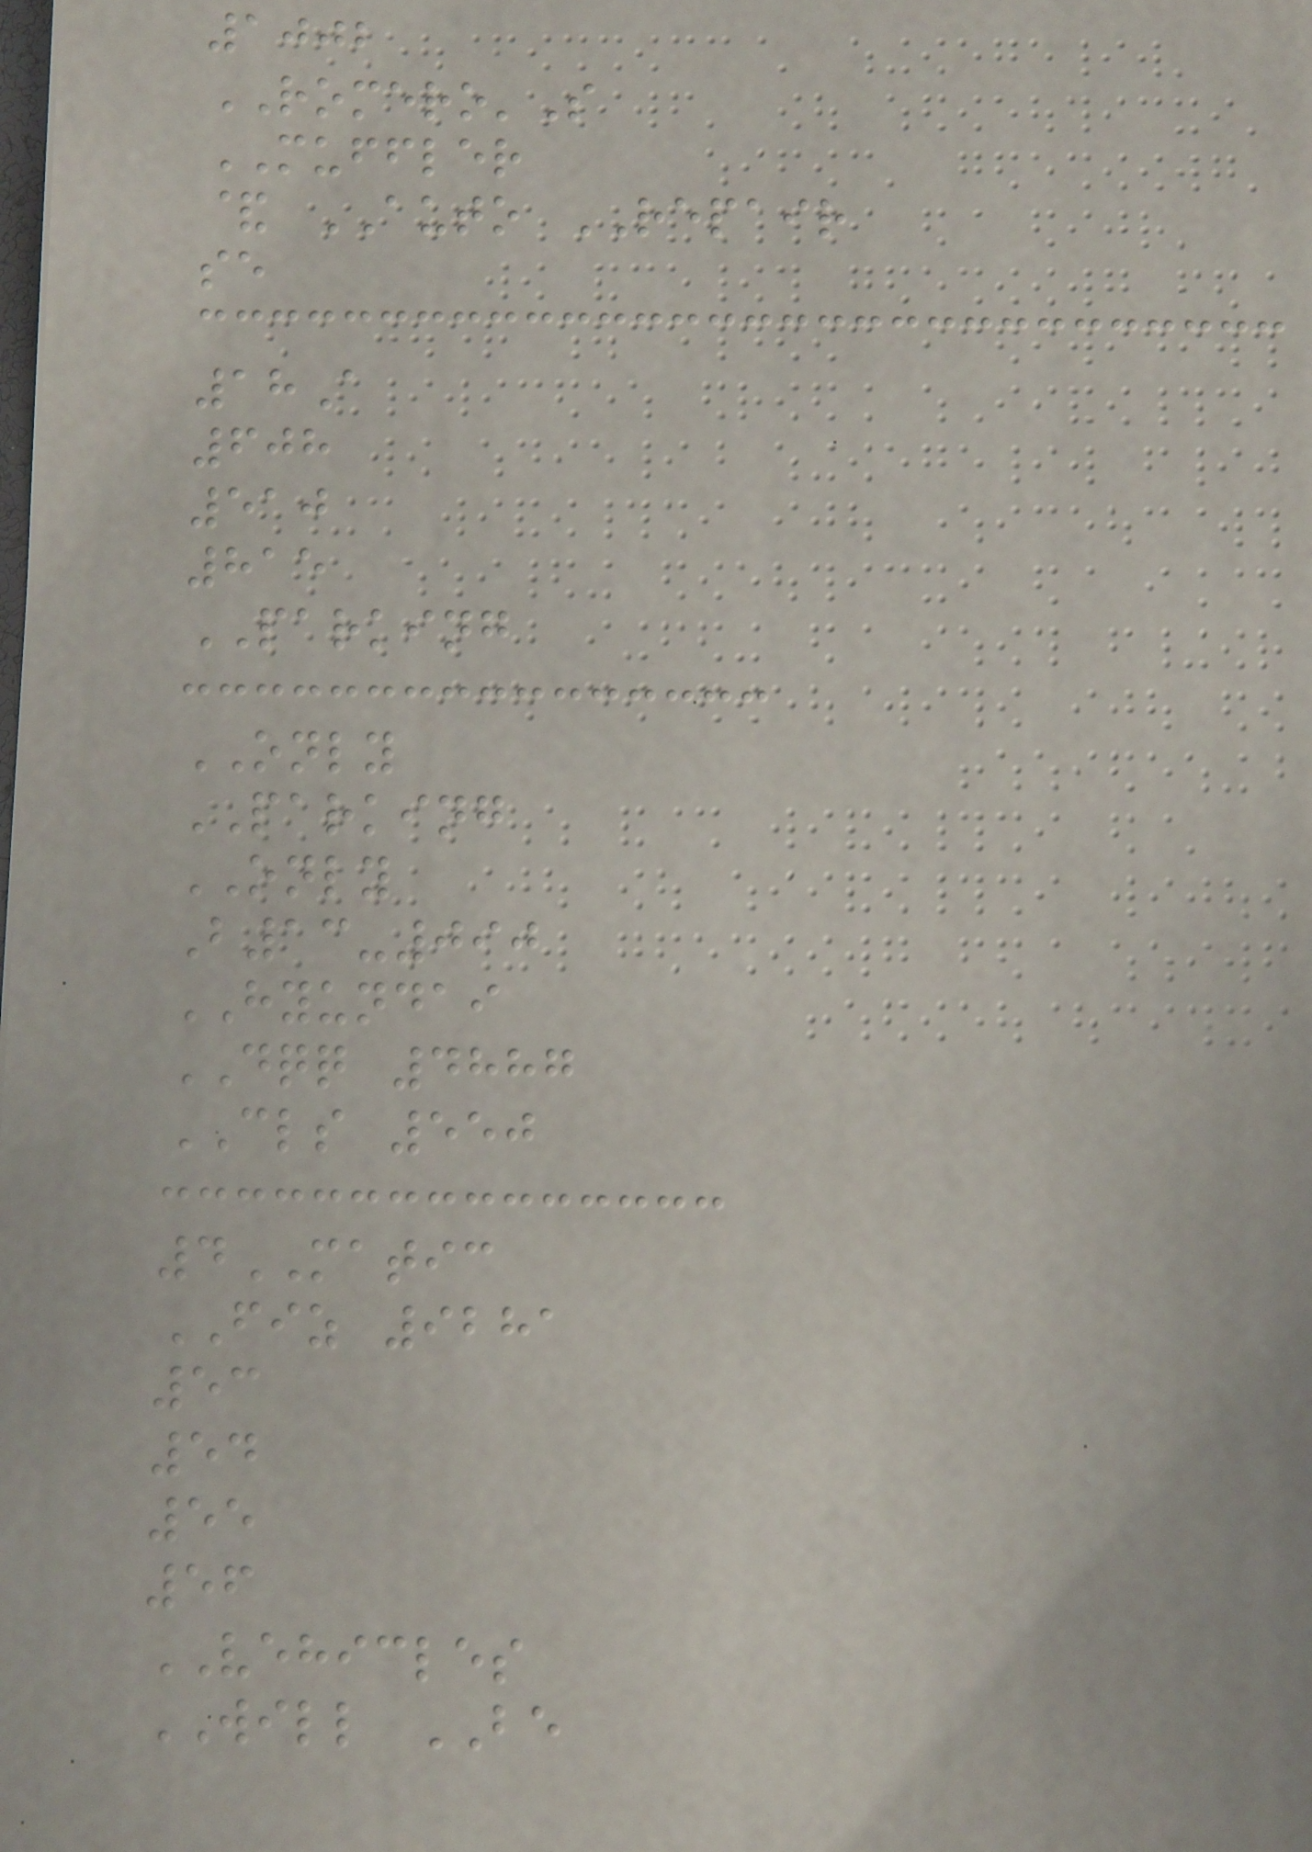1002
ROMERO'S
MUFFLER
& AUTO REPAIR
se
18A
608
510
815
PARKING
ONLY
PARKING
ONLY
B13-090
HYUNDAI
DQQ 4887
CLS 550
4MATIC
FIZ 9281
53
54
55
56
VEHICLES
WILL BE
